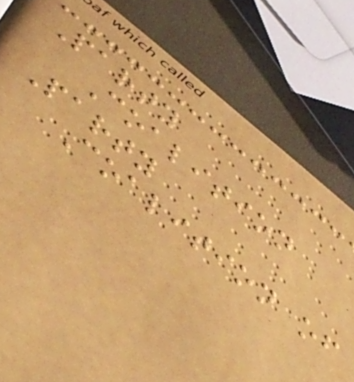Party
Coalition
Party
Coalition of
